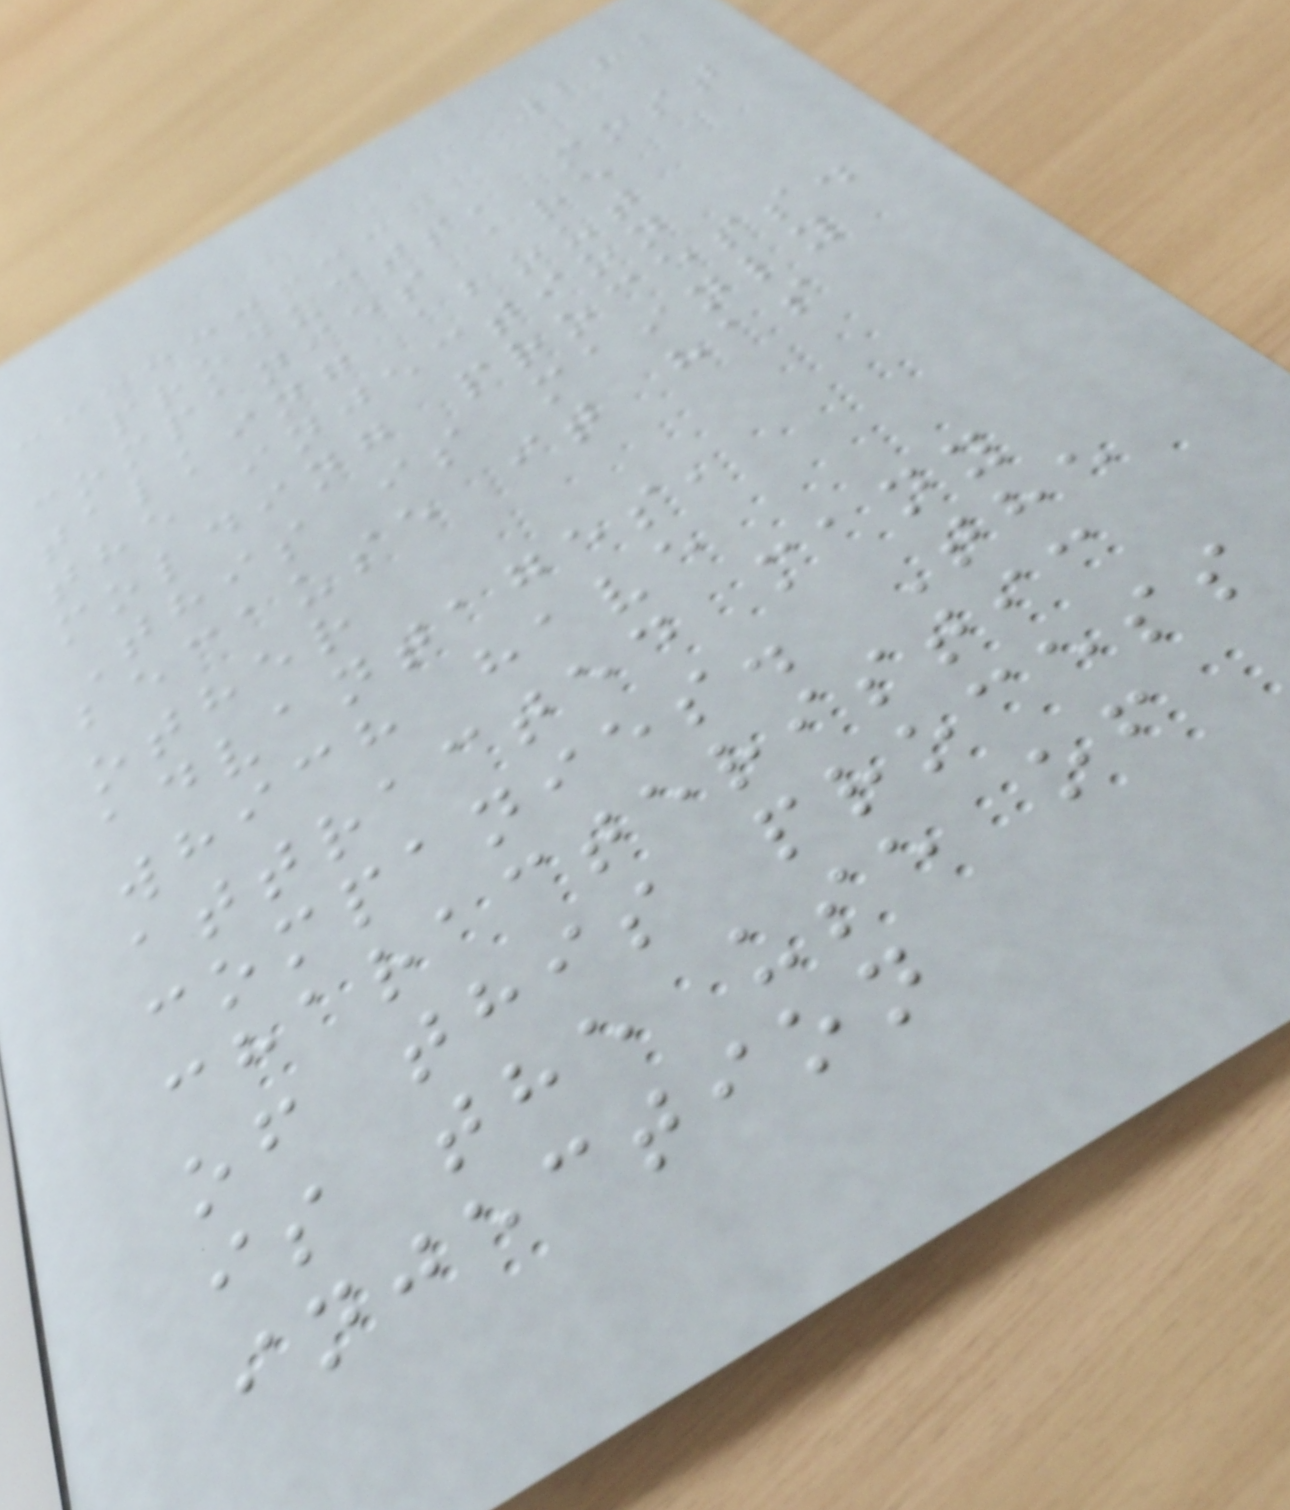282
products, most
companies are
talking about
the injection
molding process.
This is mainly
because it has
other
advantages,
which have
attracted many
companies. The
characteristic
of this process
is the use of
injection
